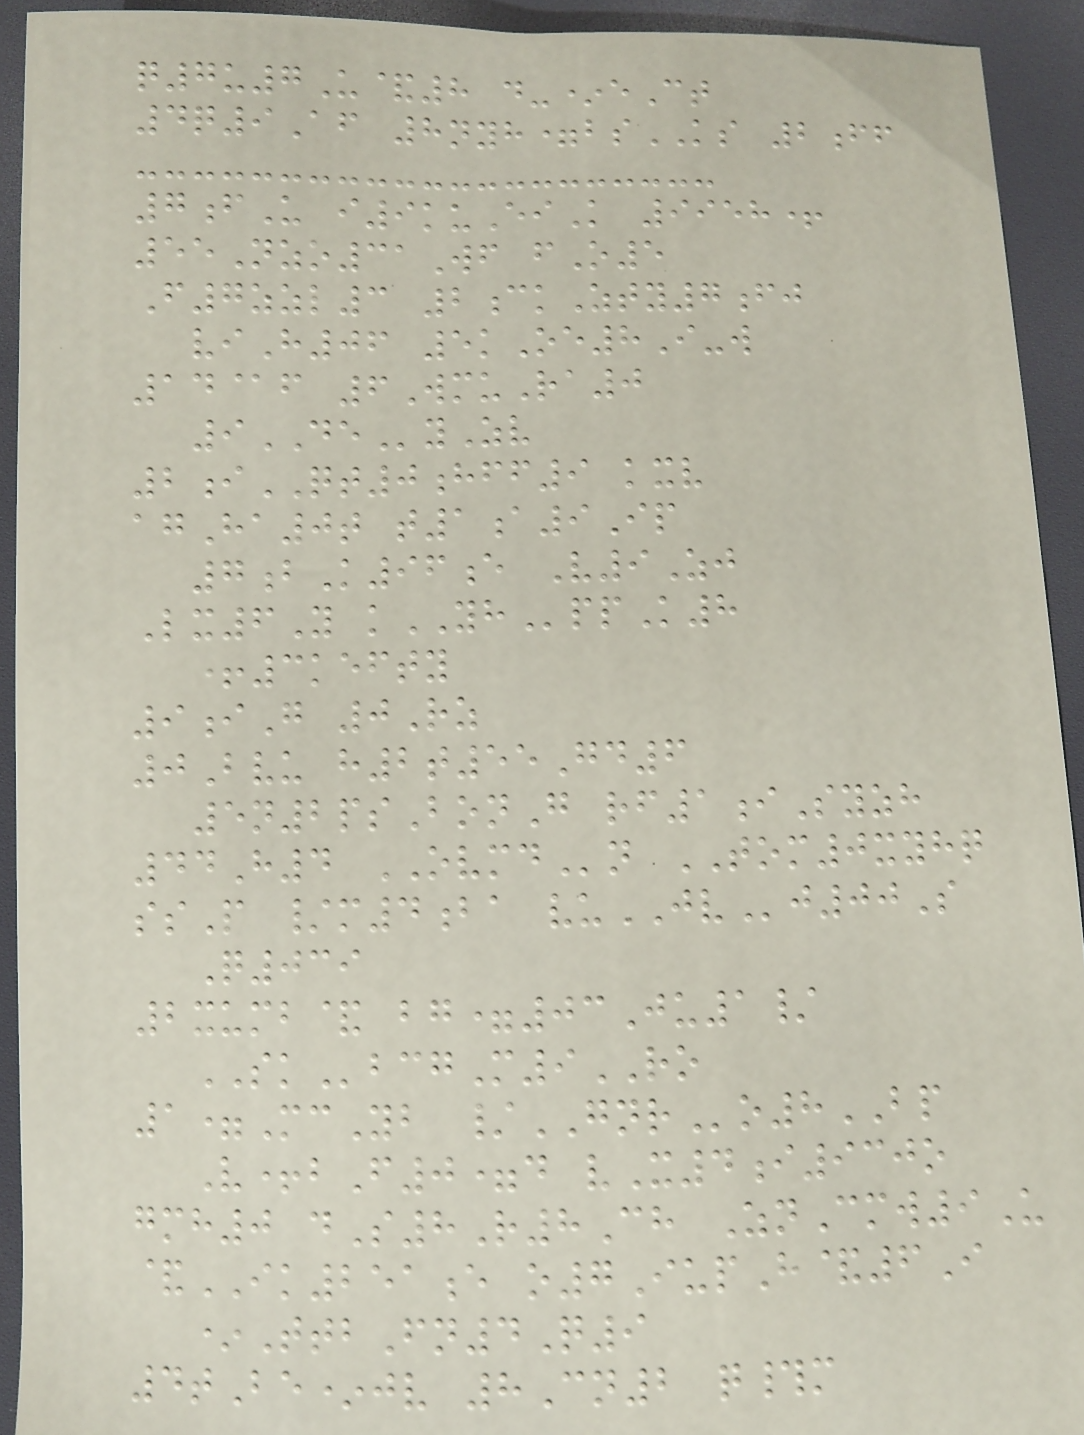q7u7U&8 d-*eCt
4q9Af 8nyh=bsKS 2ff
7fU i9kuEiK 9958+
55Nzo31Wf fO5
F7zzl3 2ckZty7fj
viH06 5kOe8I-w
14@f 6WmuRa0
9DEyZv
2iQT0hff9 kxv
agHa0t t1a9Ip
7bK96e V9Zj
Lx6Y kYHppK8
+3kefty
9iG 0Rz
0Bvu h2t55Gd6
5n2psBonG rf1iSyzh
44H4 OVMDn TOM0xyhq
ssP /m4ba vuJVj00S
Q039
2xumb& bg=03Ju1/
SKbcgM9RO
1=McYb /GNRo8BP
V+bF0=d vX4i930o
gmh0 dS8R8Ch ZnCmw9U
&IK251e o7IupH&6I
*TtbFn4Q9
4tBe*jv 8Cn2 q#m
